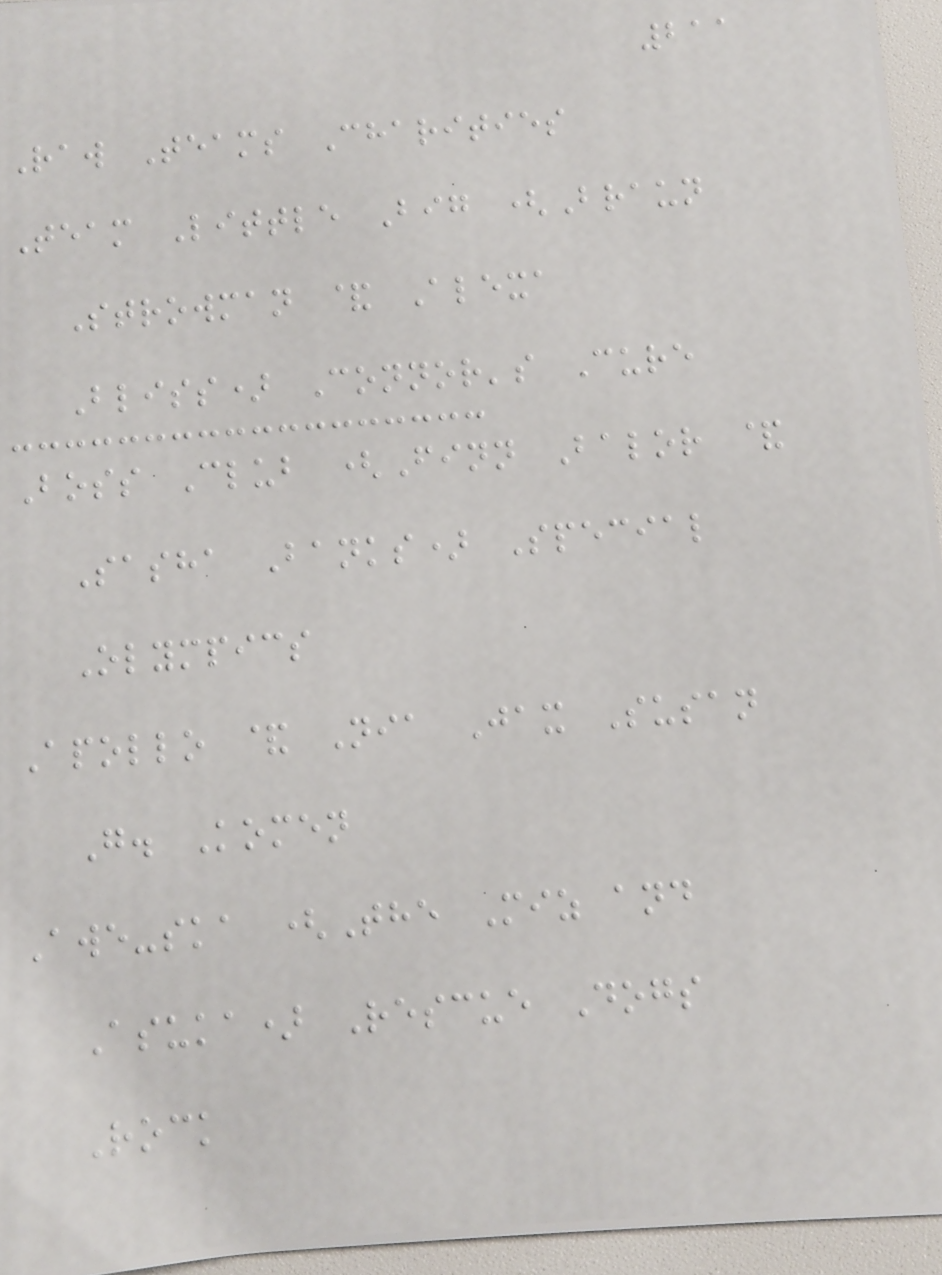211
Raw Teams Charities
Team Little Big (Braun
Strowman & Alexa
Bliss) Connor's Cure
Boss Club (Finn Balor &
Sasha Banks) Special
Olympics
Apollo & Nia Jax Susan
G. Komen
Awe-ska (The Miz and
Asuka) Rescue Dogs
Rock
